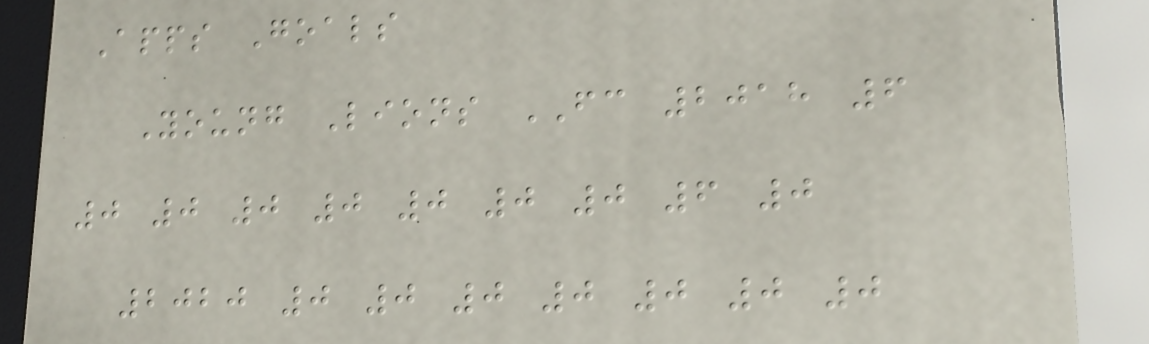Apps Goals
Young Lions FC 2018 6
0 0 0 0 0 0 0 6 0
2020 0 0 0 0 0 0 0
